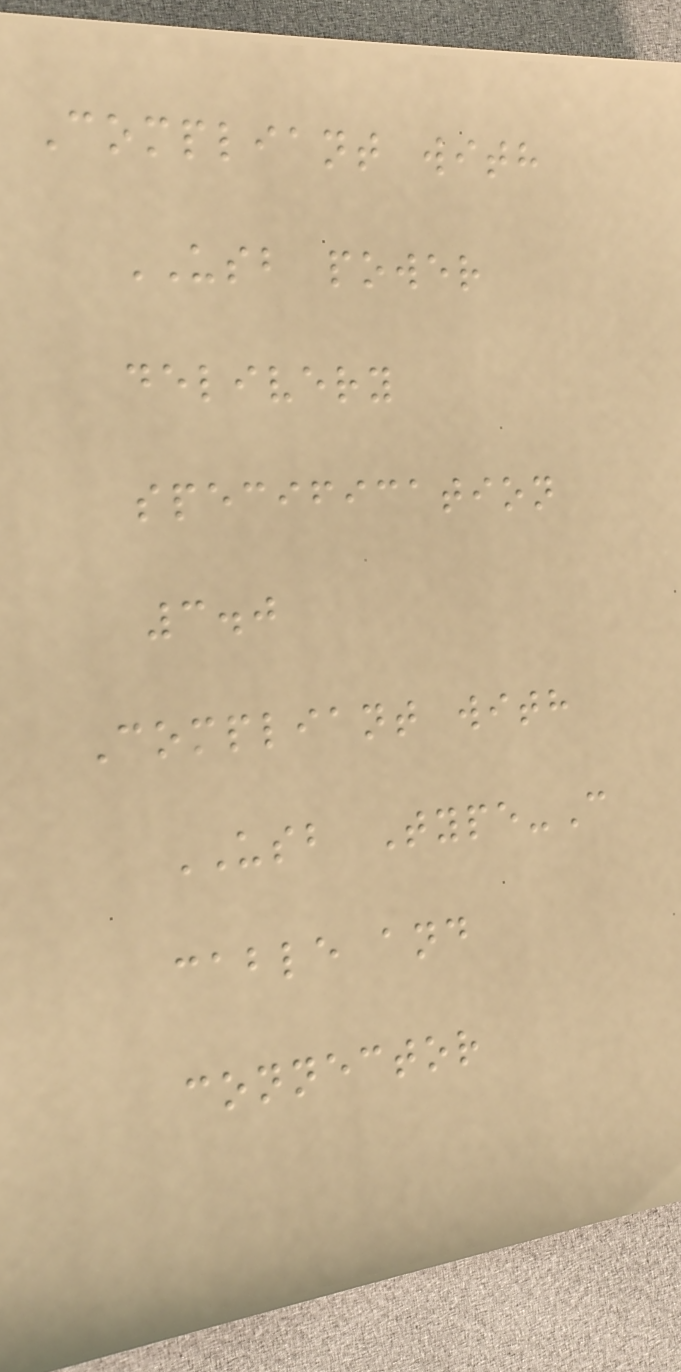Compliant with
USB power
delivery
specification
3.0
Compliant with
USB Type-C
cable and
connector
